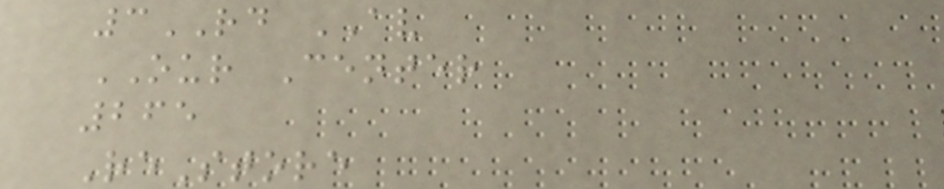3RD AV
OUR Center
265
ReStore
